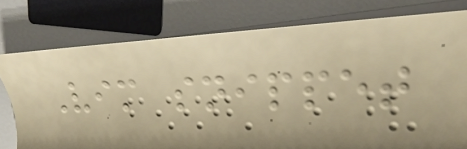Vim snippet
